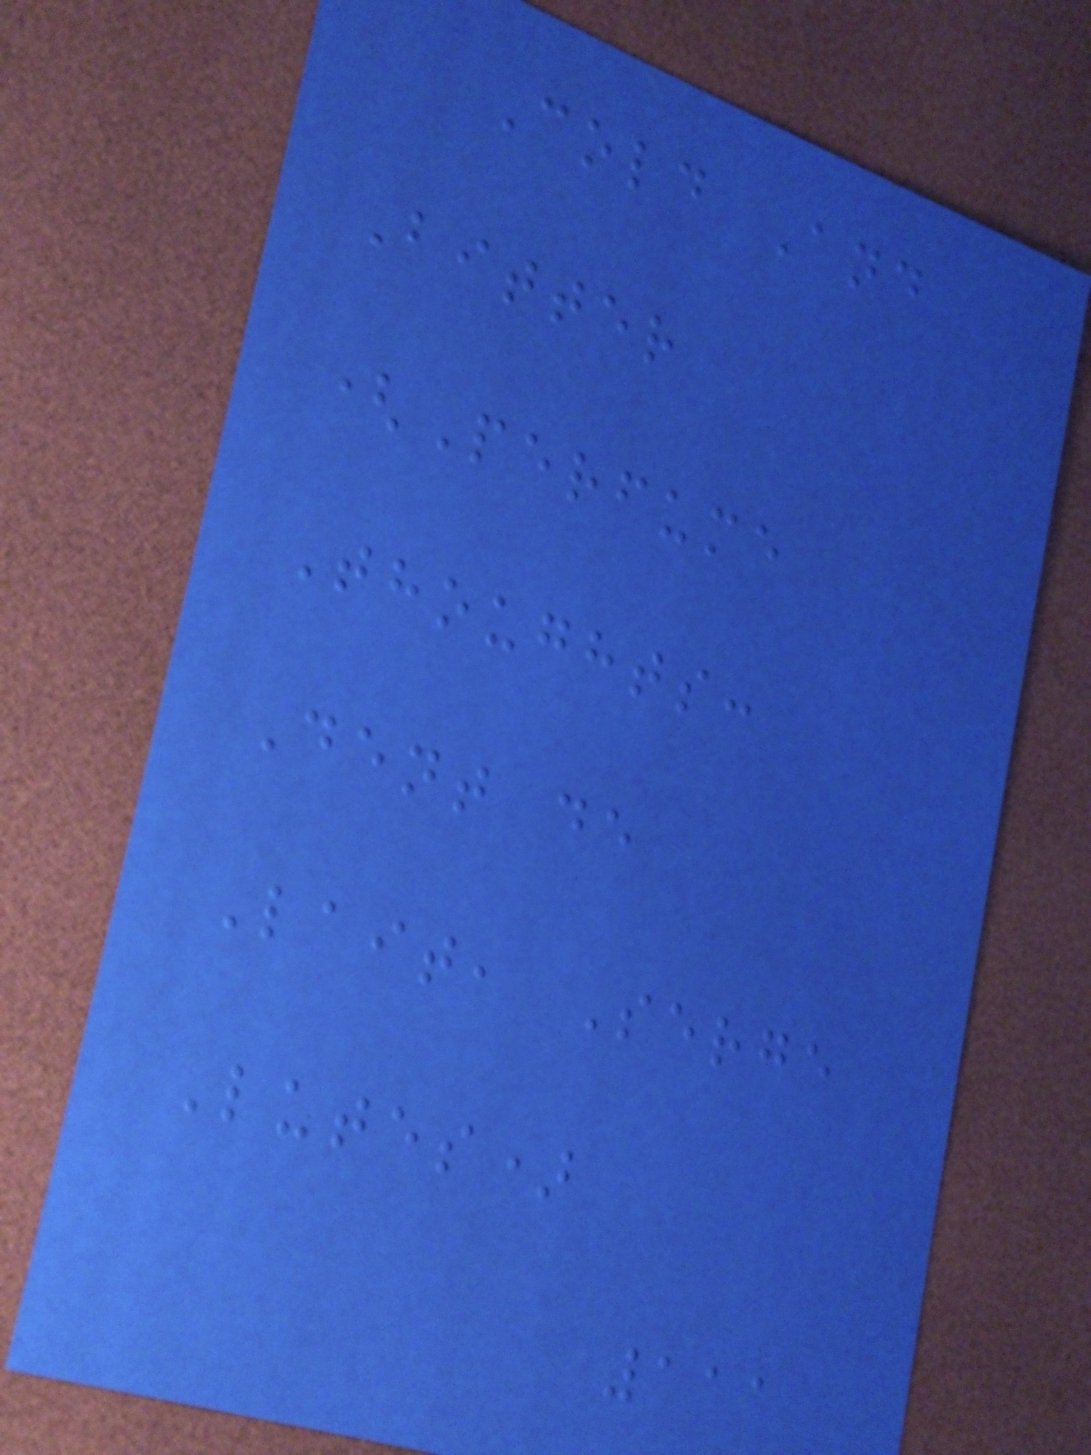Cold And
Bitter
(Perfume
Thoughts:
Dent de
Lait, Serge
Lutes)
111
